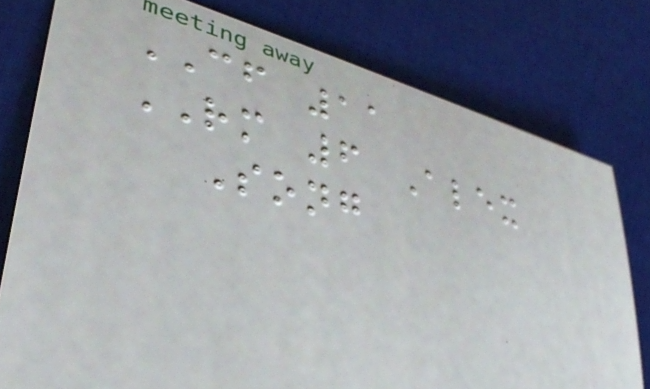CF 11
RM 6 Alex
Song
